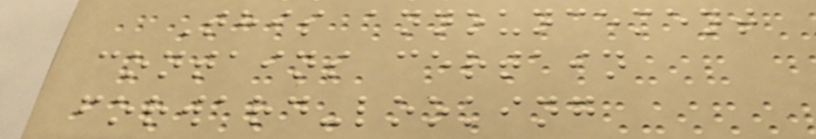This announcement
contains certain
forward-looking
